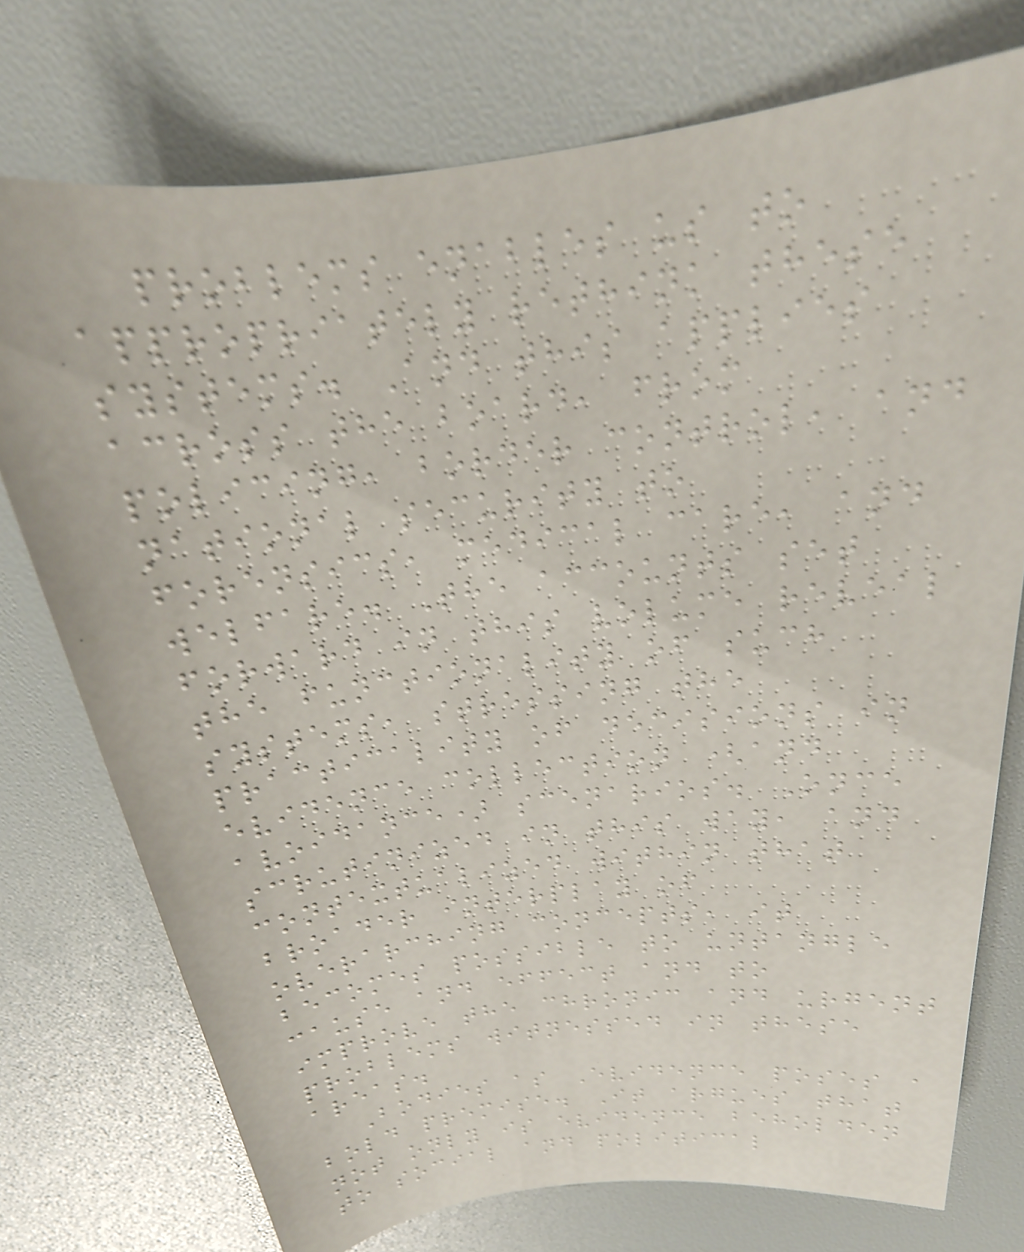problems enables us to
appropriately rethink these
systems. And this applies
across the board, from
policing, border control, and
national security to
forensics, medical care, and
welfare. The accounts set
forward in this volume reveal
the functionality of such
systems, stressing the
practicality of decisions in
evidence collection (and
avoidance) scenarios. Once
scrutinized in this way, and
contextualized within that
broader interplay of
overarching concepts, it
becomes possible to untangle
cause and effect and to
improve the chronic and urgent
problems witnessed in these
areas.
Bodies as Evidence poses a
bold premise. It argues that
not only is evidence beholden
to social and political
